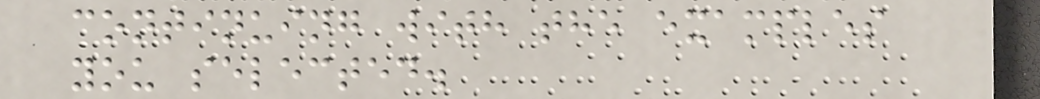continuing with the examples
you selected.
